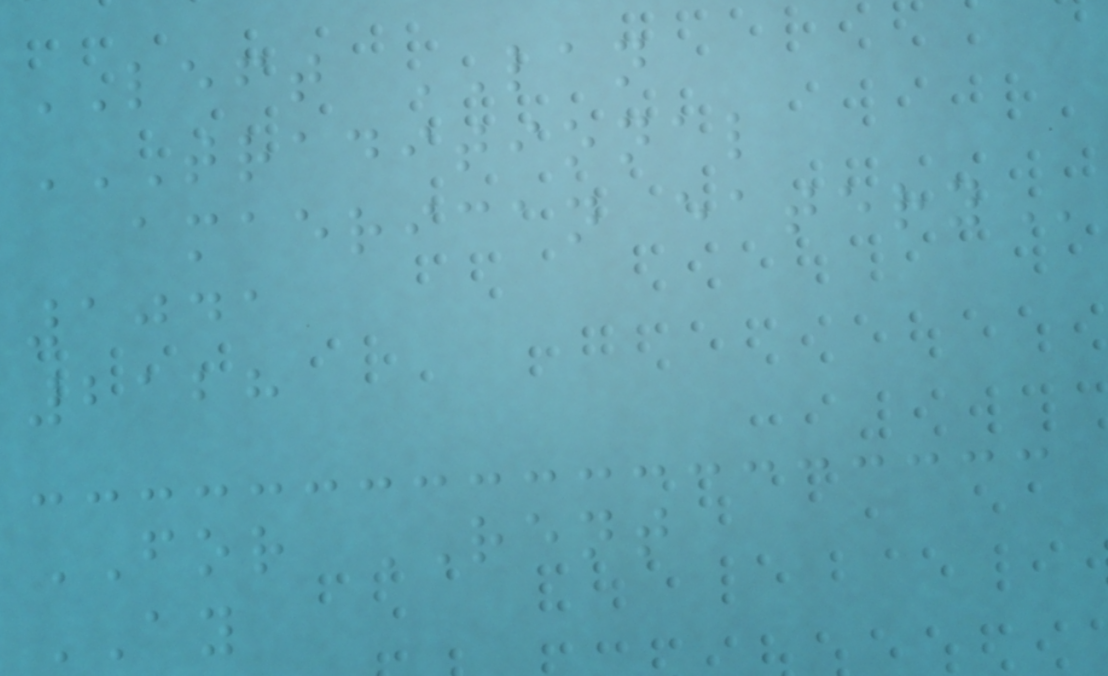LEFT LAN
TRADITIONAL
AMAERICAN EATERY
1041
2128
FOR RENT
AY
